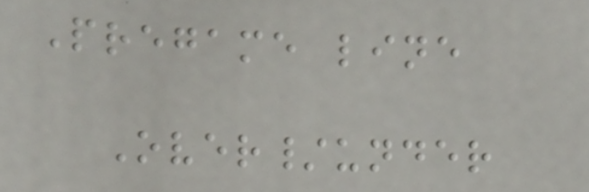Pregame line
Over/under
